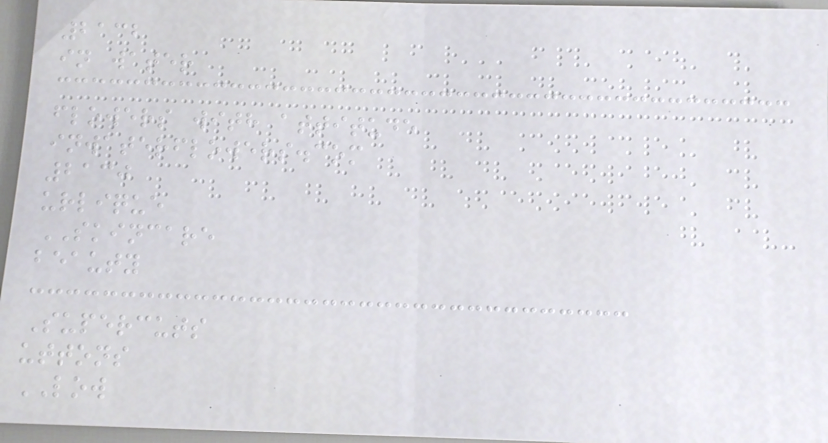2132
in water
flowers with attitude
inwaterflowers.com
2130
urlique
SKINCARE
beauty
Supercuts
uttons
LOW
